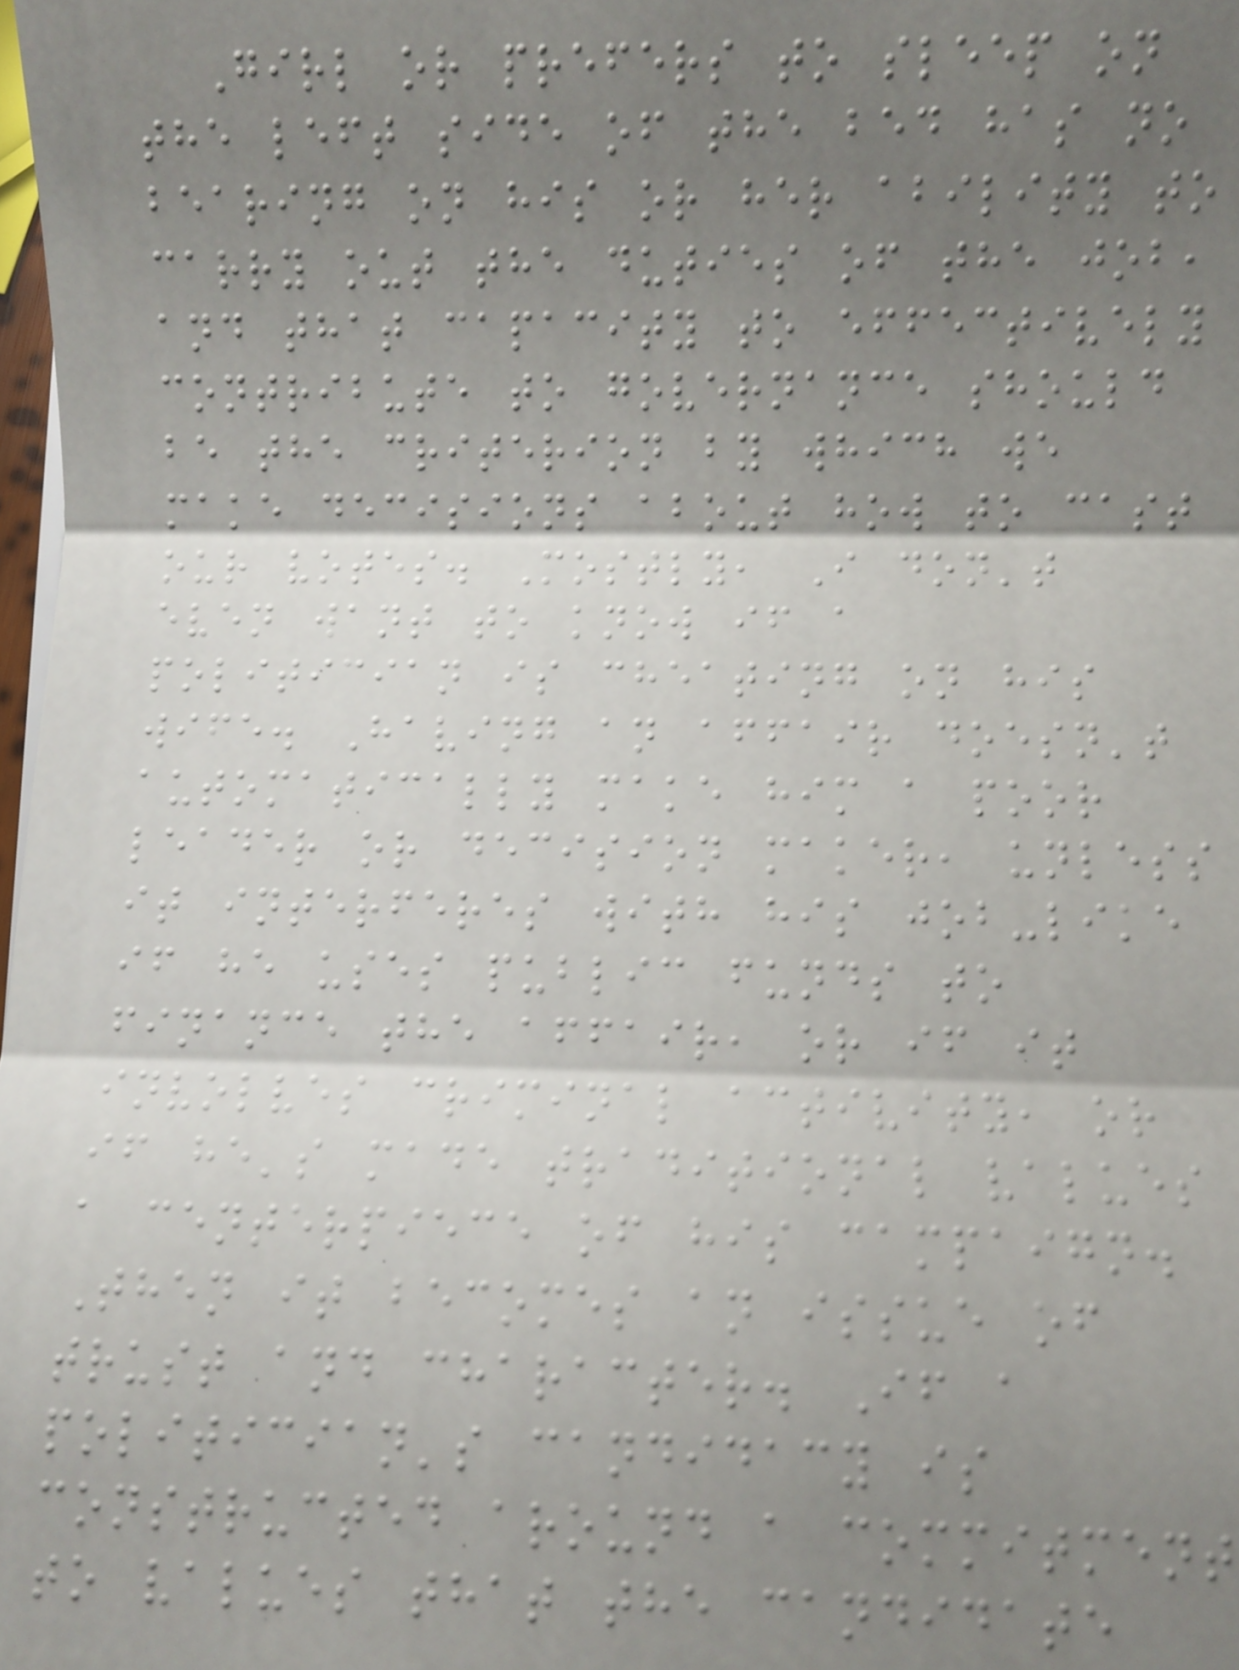Girl or prefers to sleep on
the left side of the bed has no
bearing on his or her ability to
carry out the duties of the job,
and that capacity to effectively
contribute to governance should
be the criterion by which we
make decisions about how to cast
our votes. Mostly, I don't
even want to know if a
politician is cheating on his
wife. Having an affair doesn't
automatically make him a poor
leader or decision maker, unless
it interferes with his job-like
if he uses public funds to
finance the affair, or if it
involves criminal activity, or
if he's made traditional values
a centerpiece of his campaign.
Then it becomes an issue of
trust and character. If a
politician's candidacy is
constructed around a commitment
to values that the candidate
